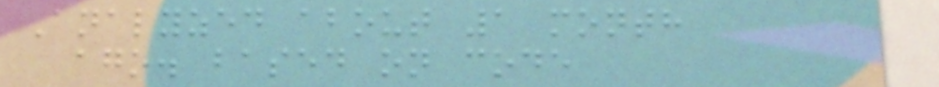Analyzed about 1 month
ago. based on code
